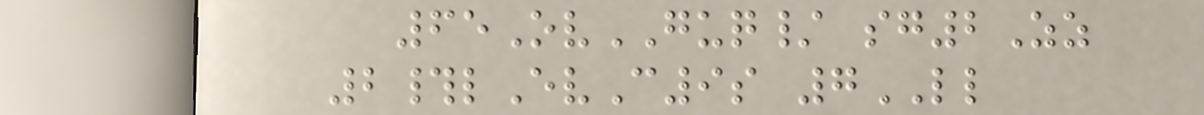65OvGUQ/ sg2Zz
2#lEvC9s 7LL
